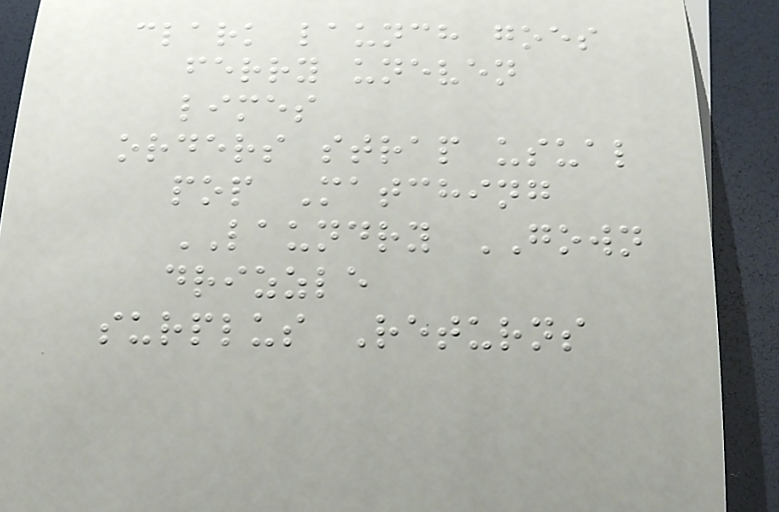clark launch goes
ferry uneven
limes
orders strap usual
pop Matching
LAUNDRY GOWN
drizzle
surplus Returns
